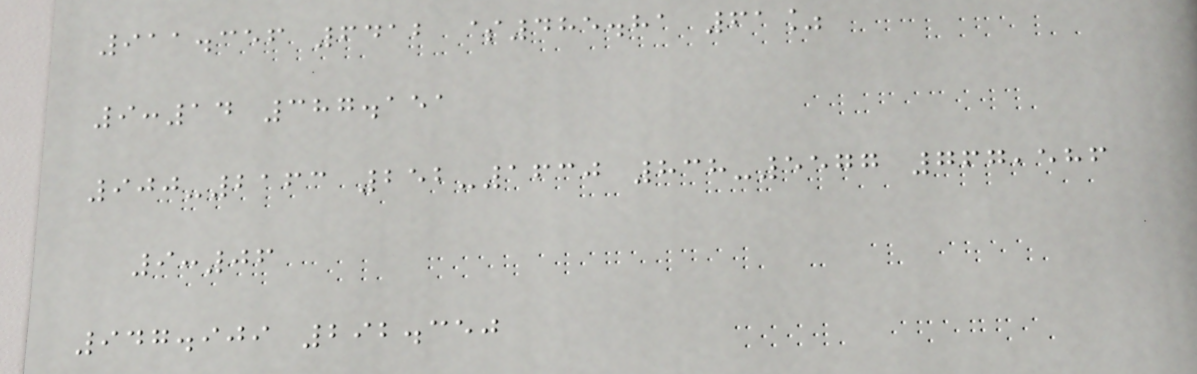911.356 6412 $485.81 61%
9:14 387.151
900-2163 252-1630 838-5577 767,586
9:06
947.909 292.350
